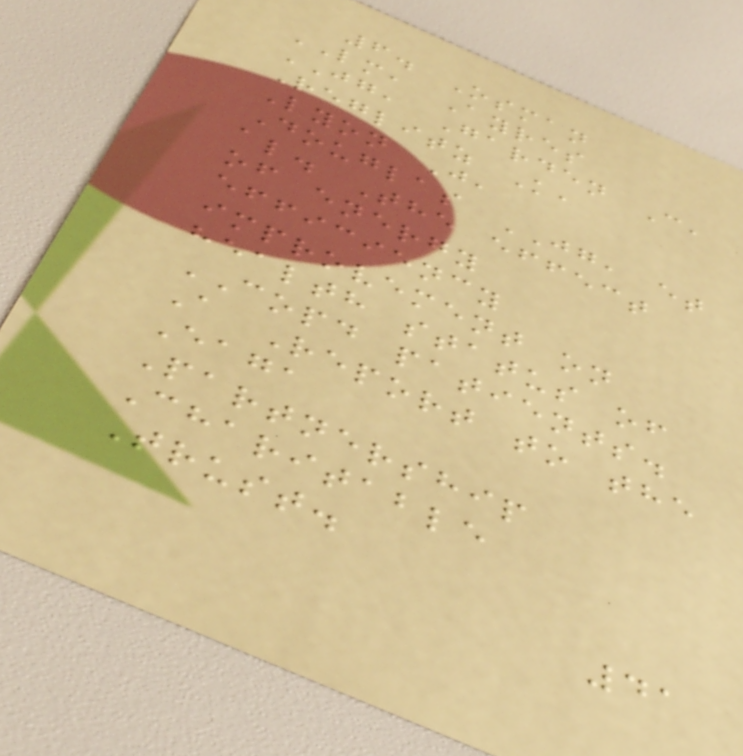6. Osman
LM, Ayres
JG, Garden C,
Reglitz K,
Lyon J,
Douglas JG, et
al. The effect
of energy
efficiency
improvement on
health status of
COPD patients.
A Report to the
Eaga
Partnership
Charitable
Trust.
41
